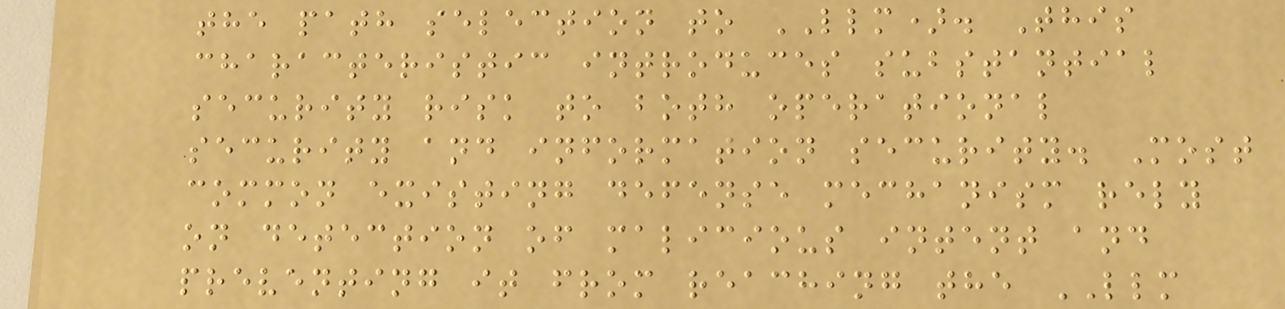the path selection to LLM). This
characteristic introduces substantial
security risk to both operational
security and information security. Most
common existing defense mechanism rely
on detection of malicious intent and
preventing it from reaching the LLM
